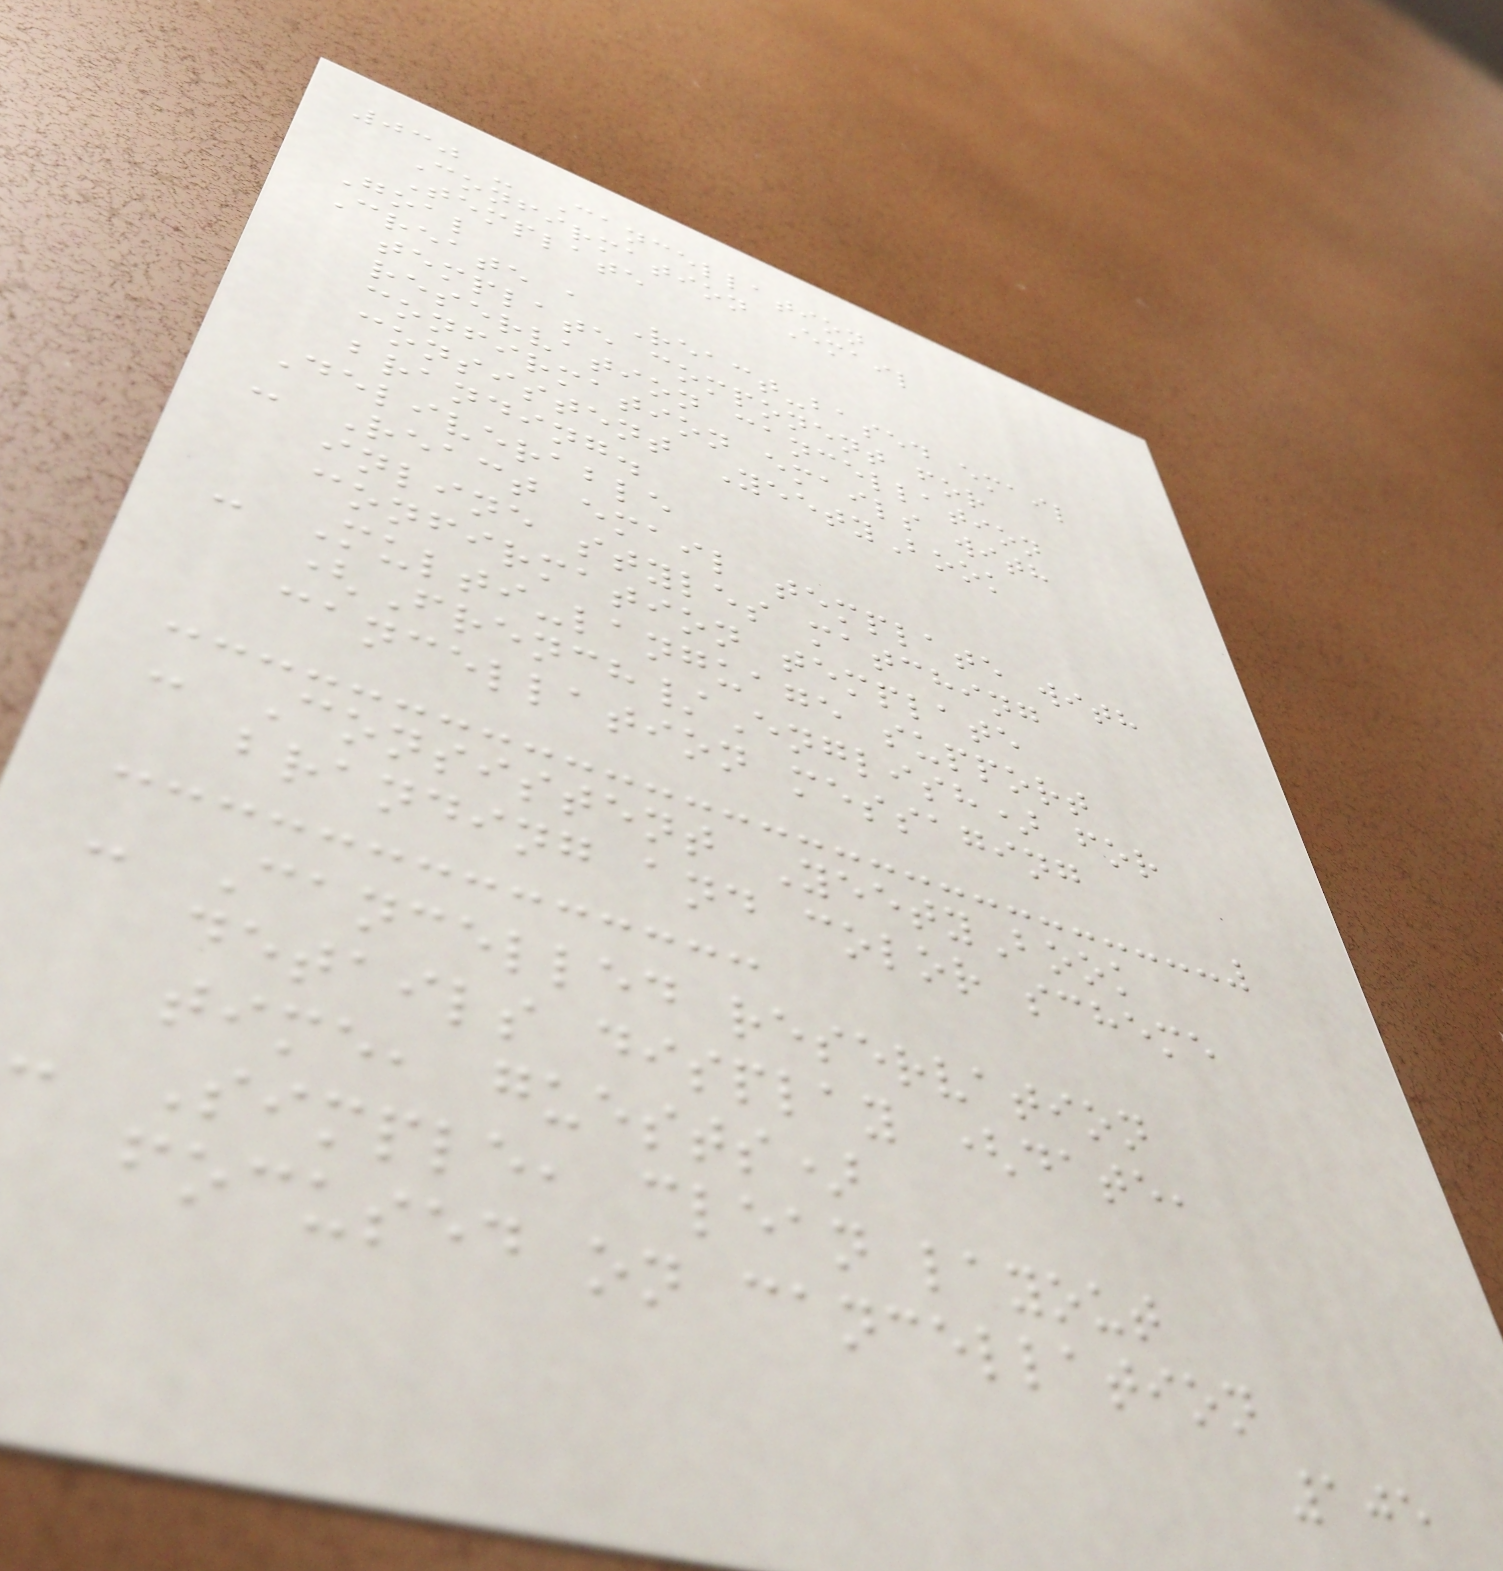030 - Cancellation
Confirmation Email
Template
Goal
Create a React-based email
template component for
reservation cancellation
confirmation emails with
consistent YeetyBook
branding.
Deliverable
- React email template with
inline styles matching
confirmation template
- Multi-language support
(French/English) for
cancellation messaging
- Consistent YeetyBook
branding and color scheme
- Cancelled reservation
details display (date,
time, guests)
- Simple, clean layout
focused on cancellation
105
